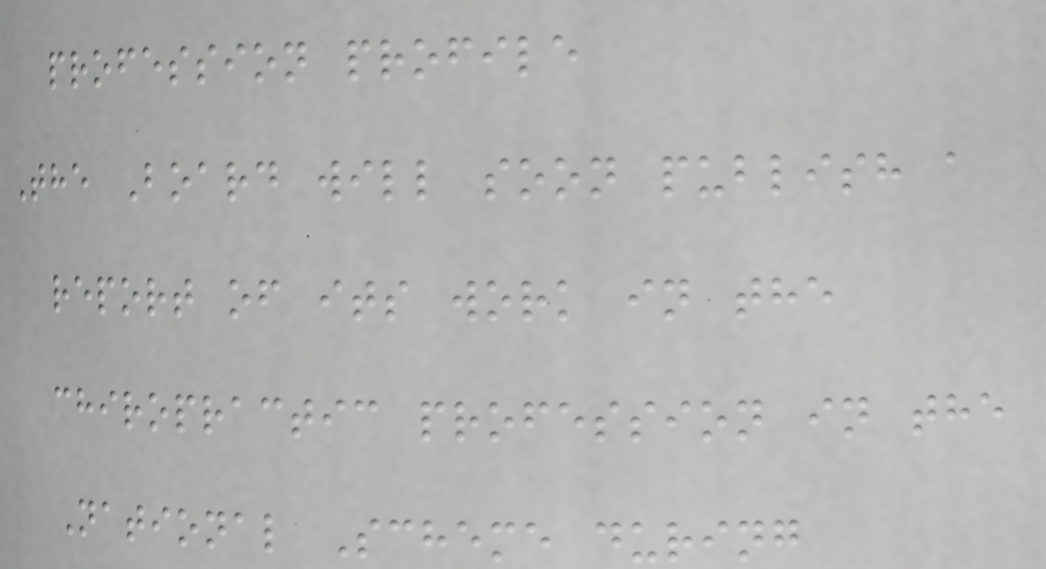profession profile
The Board will soon publish a
report of its work in the
chiropractic profession in the
National Scheme during
